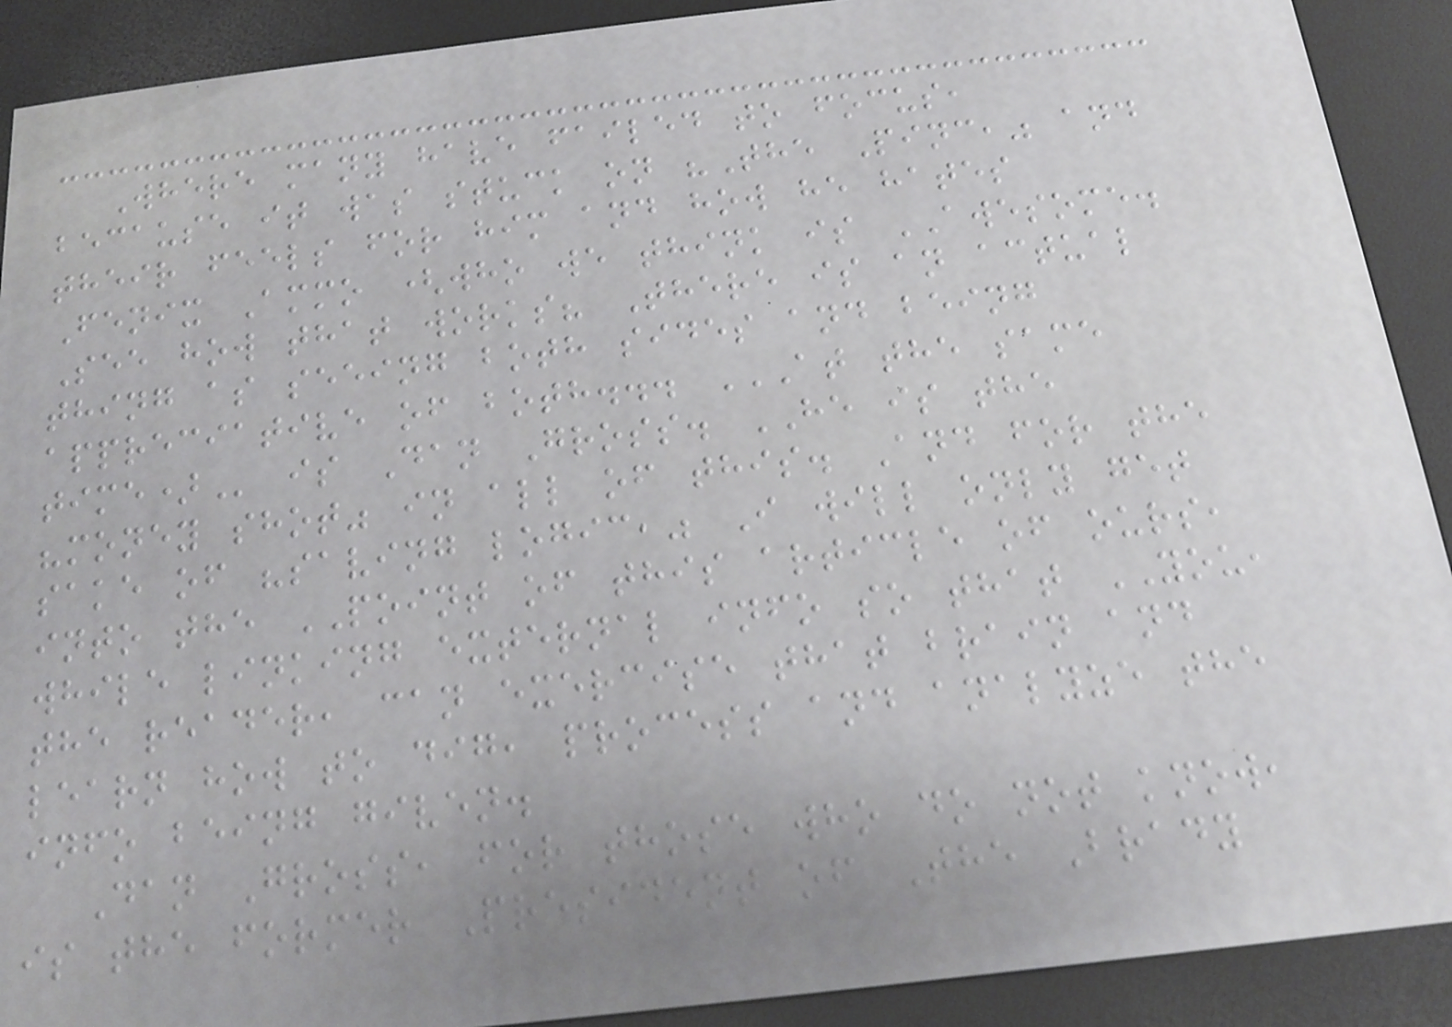Where many have failed to focus,
because it was stuck on "The Pinc," and
their feels for him and how he hates
Fenix Ammo (who we think is AWESOME.
See how that works? There is an actual
thing as seeing both sides and being
appreciative of both... AT THE SAME
TIME) is Dan Gross. HE is the
"money shot" in all of this. And for the
sake of "saving logic," I will only get
into the POINT of this article of ours,
while linking external info so that YOU,
the reader, can exercise that brain and
learn how to dig, process and analyze the
info being given.
Dan Gross, for those who do not know,
is the former President of The Brady
